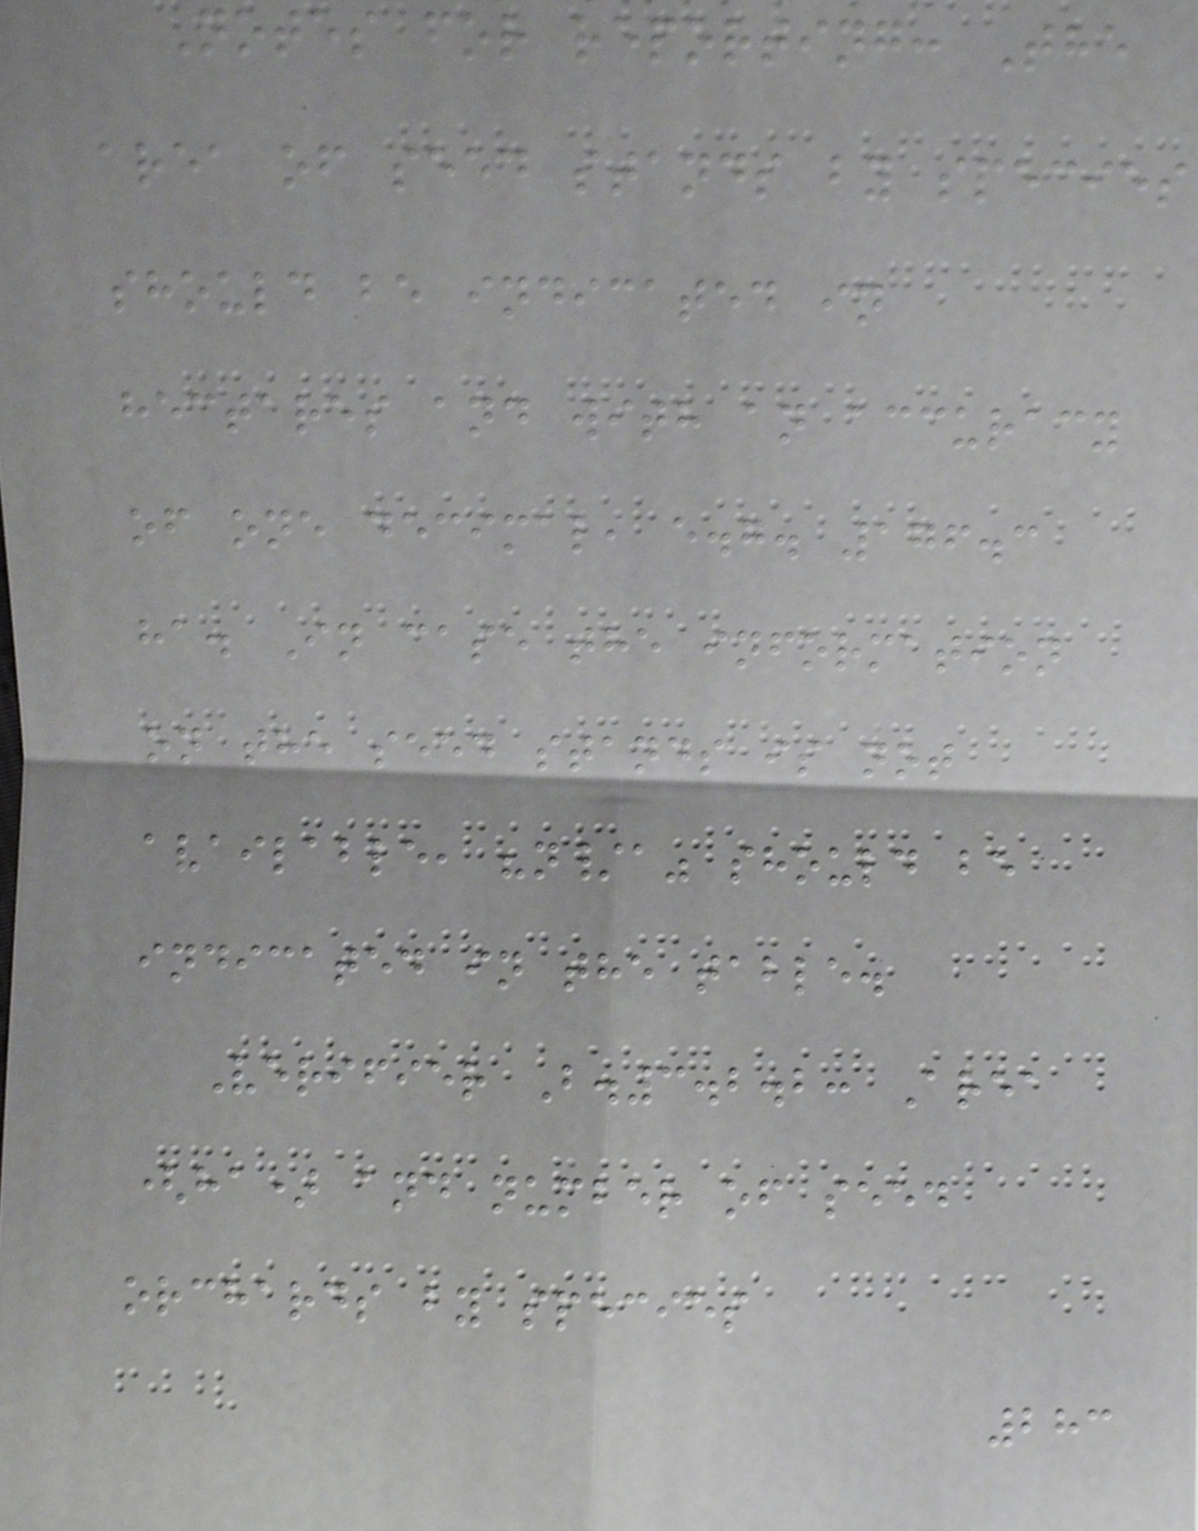Notes for reporting: The
area of seed stands by species
should be indicated in
hectares and with an accuracy
of one decimal, e.g. 176.3
ha. In case the information
on the seed stands is not
available, "n/a" should be
indicated in the table.
Verifier B.3.2.2: Area
(ha) and number of seed
orchards by species
283
